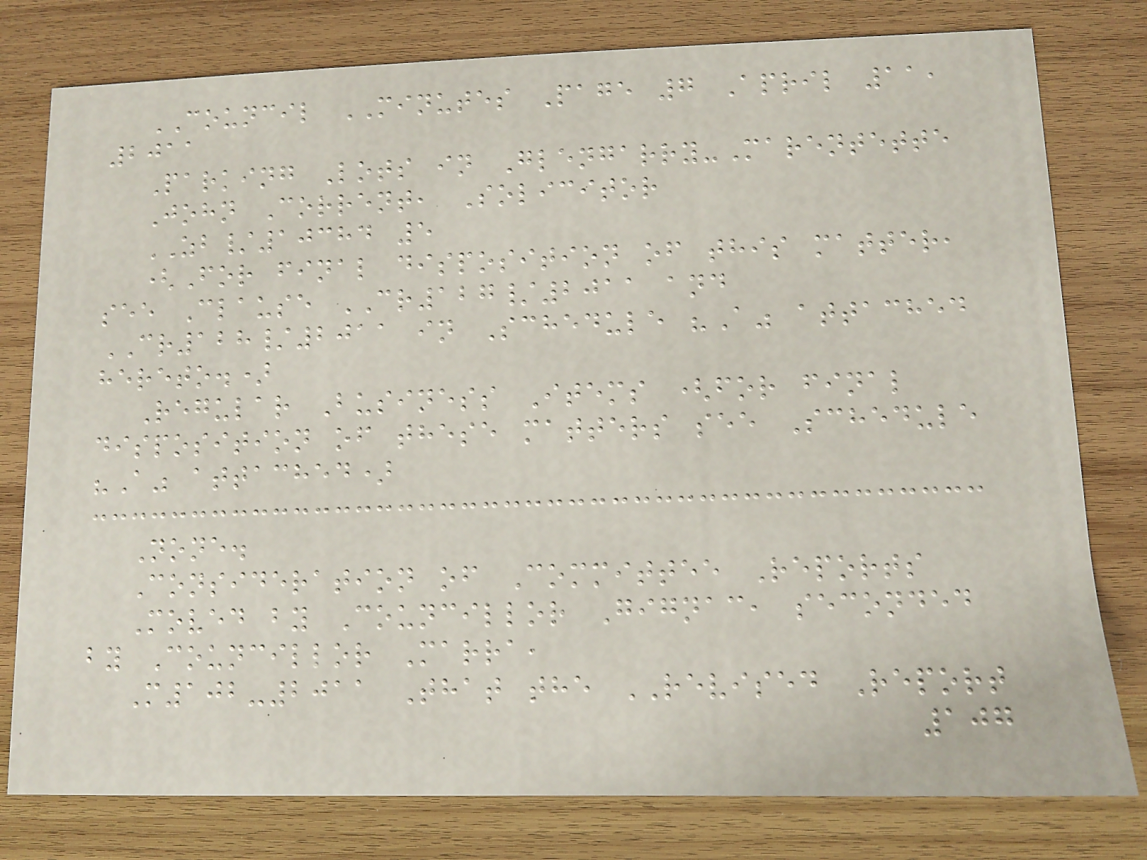COUNCIL MINUTES Page 7 April 11,
2011
Parking Lots in Glengarry-Marentette
John Corrent, Solicitor
ZB/10384 5
(For final disposition of this matter,
see Clause CR127/2011 and
CR128/2011 in Schedule "A" attached
hereto.)
Regular Business Items (for final
disposition of these matters see Schedule
"A" attached)
None.
Consideration of Committee Reports
Moved by Councillor Gignac, seconded
by Councillor Marra,
M102-2011 That the REVISED Report
107
